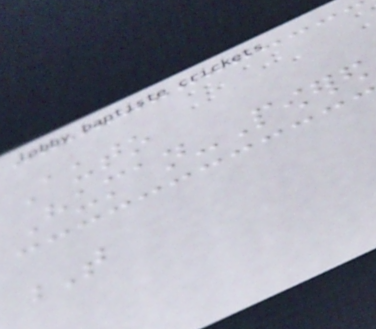Auto
Human-Powered
T
